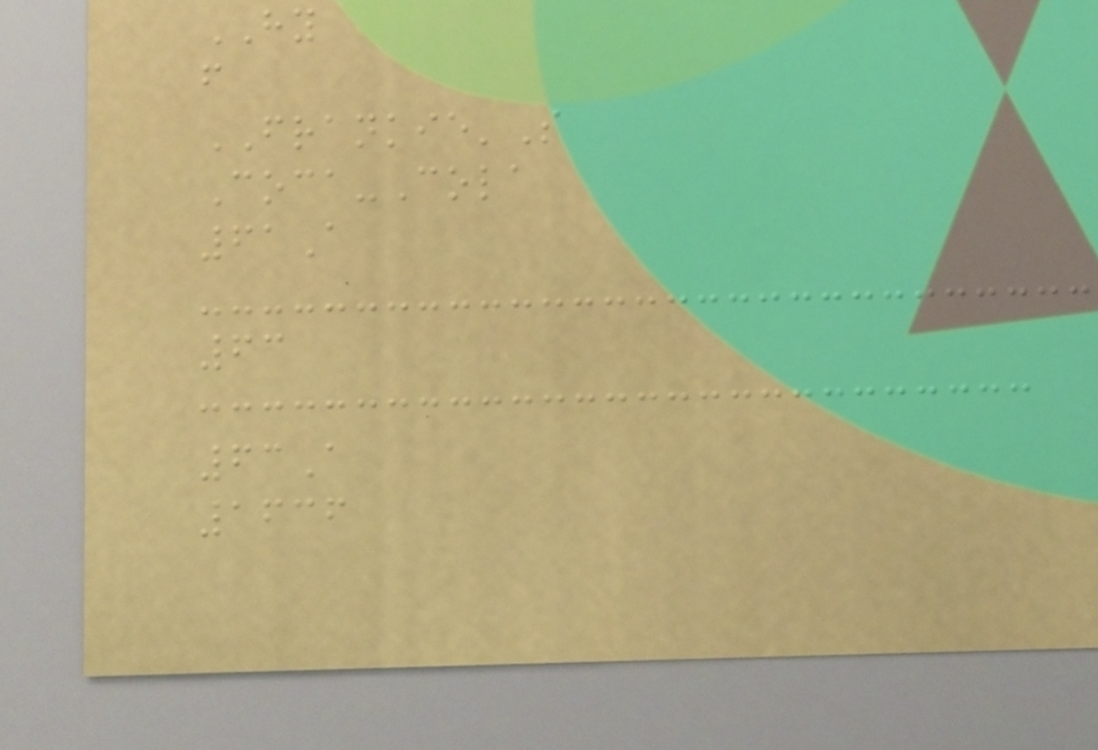HY
f
FRANKIE'S
Coca-Cola
61A
63
63A
1636
